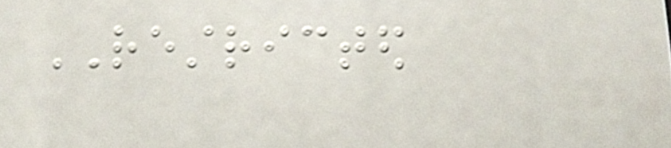RESTRICTED
